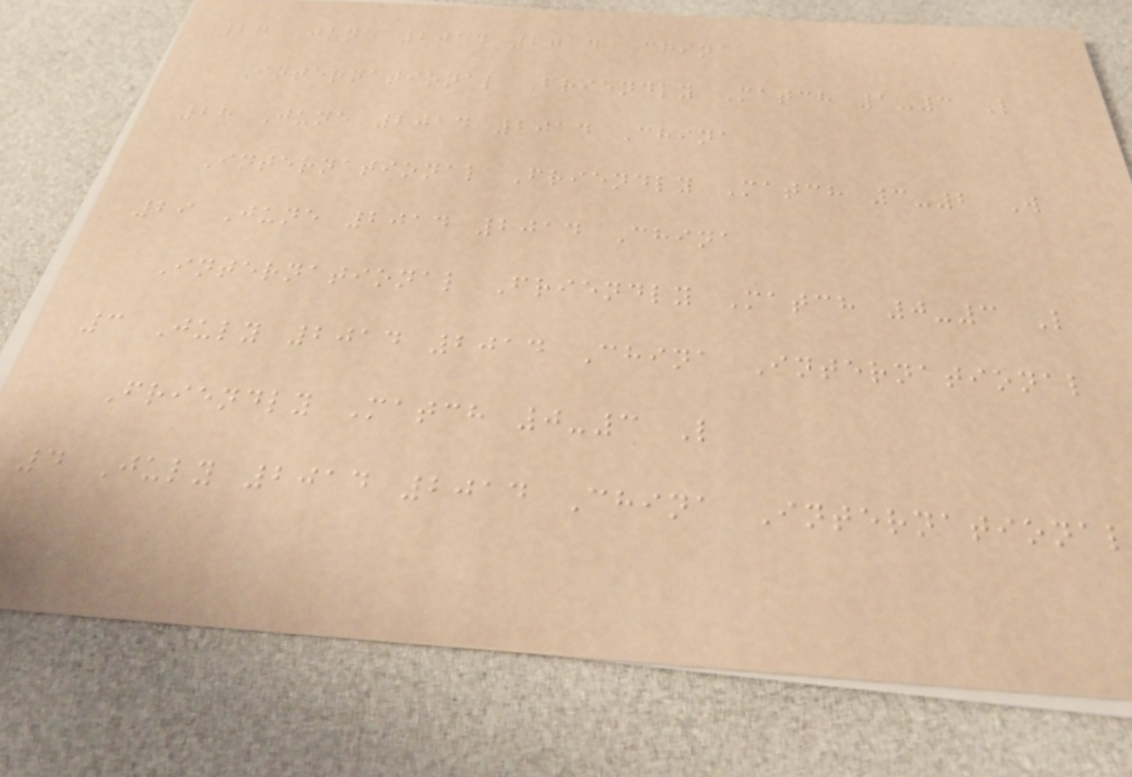27 June 2014 2014 China
International Friendly Match 1-3 L
28 June 2014 2014 China
International Friendly Match 3-2 W
29 June 2014 2014 China
International Friendly Match 0-3 L
3 July 2014 2014 China International
Friendly Match 0-3 L
4 July 2014 2014 China International
